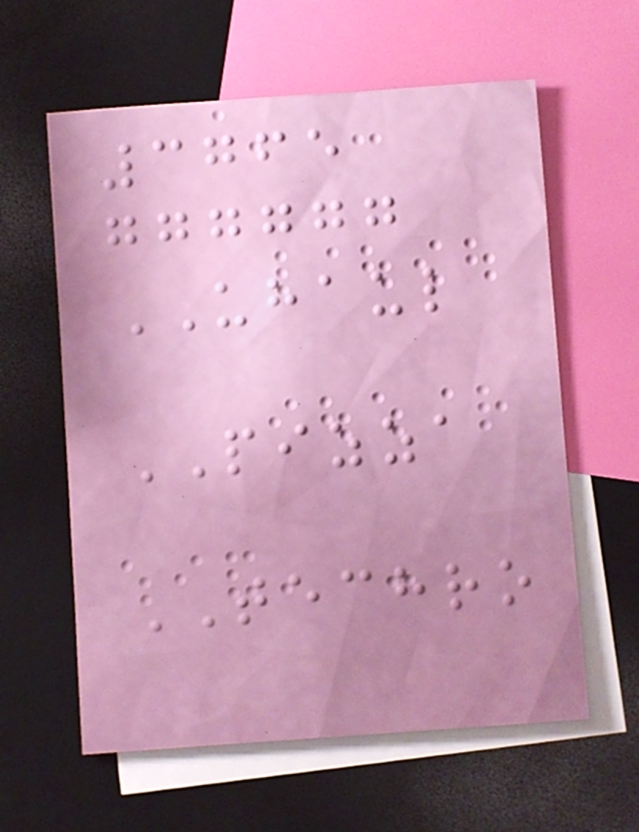3765
UHAUL
PIZZA
TECHRO
